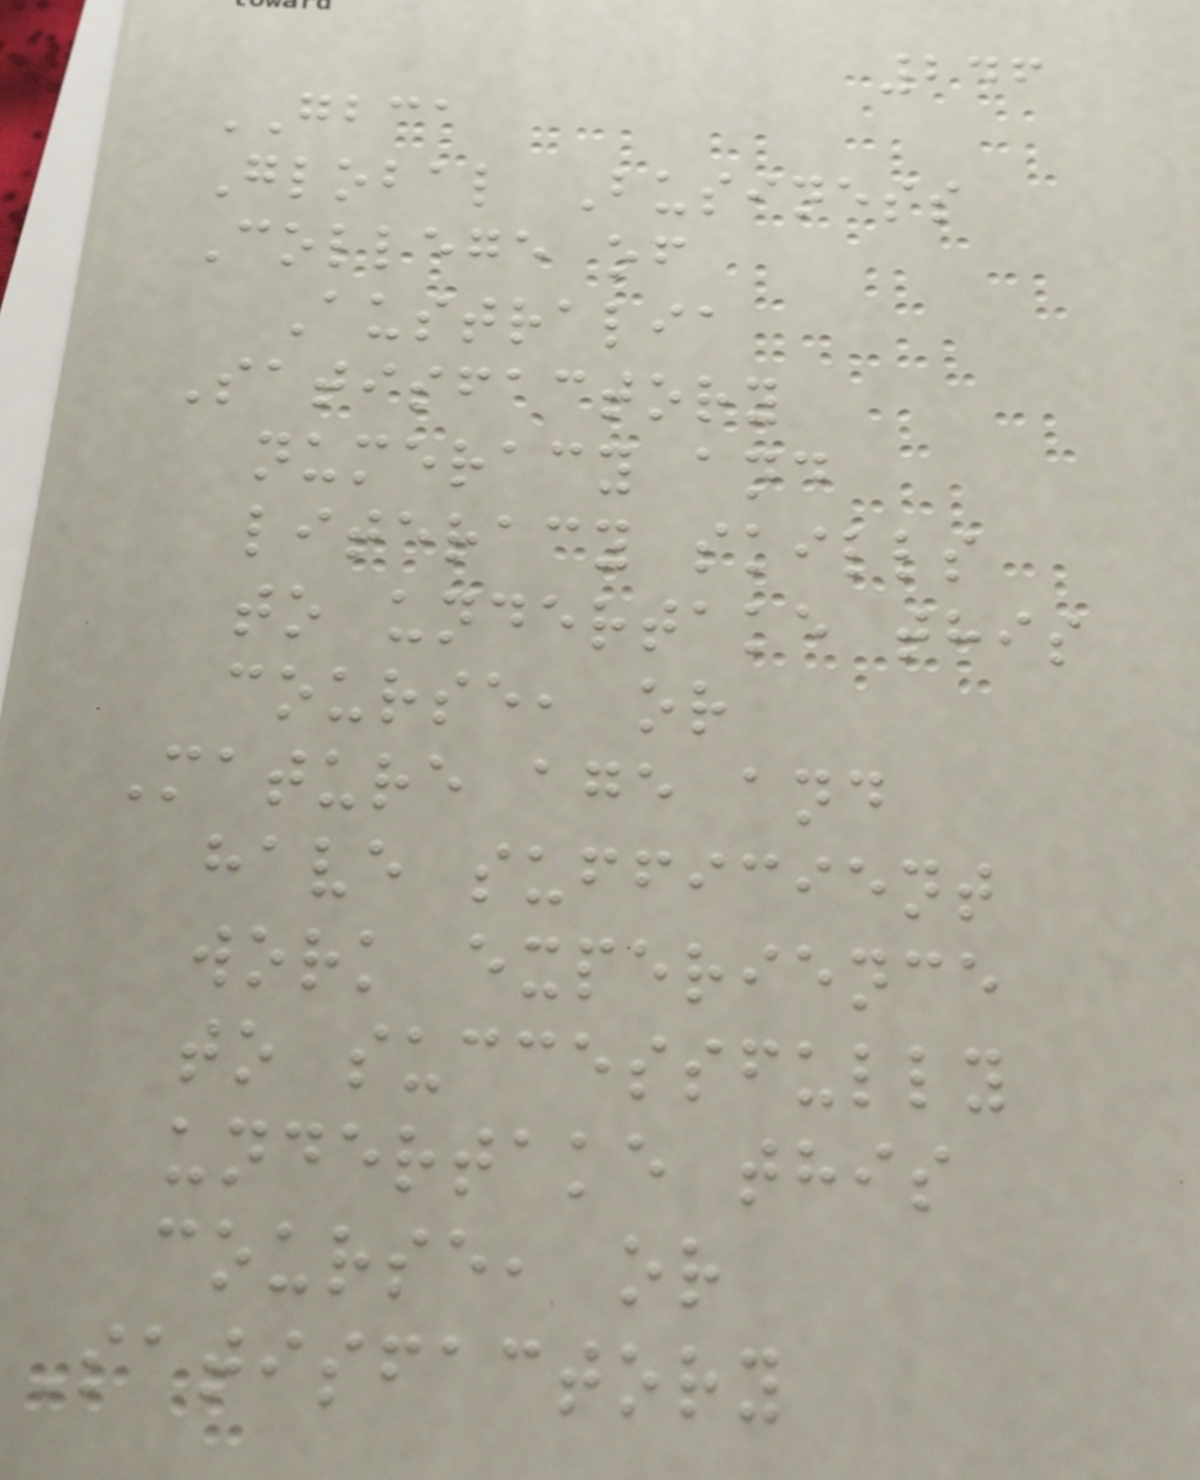246
GBCA
Global Business
College of
Australia
Satisfactory
numeracy and
literacy skills
to undertake this
course, or
Mature age and
have sufficient
work experience
to successfully
undertake this
course, or
Satisfactory
